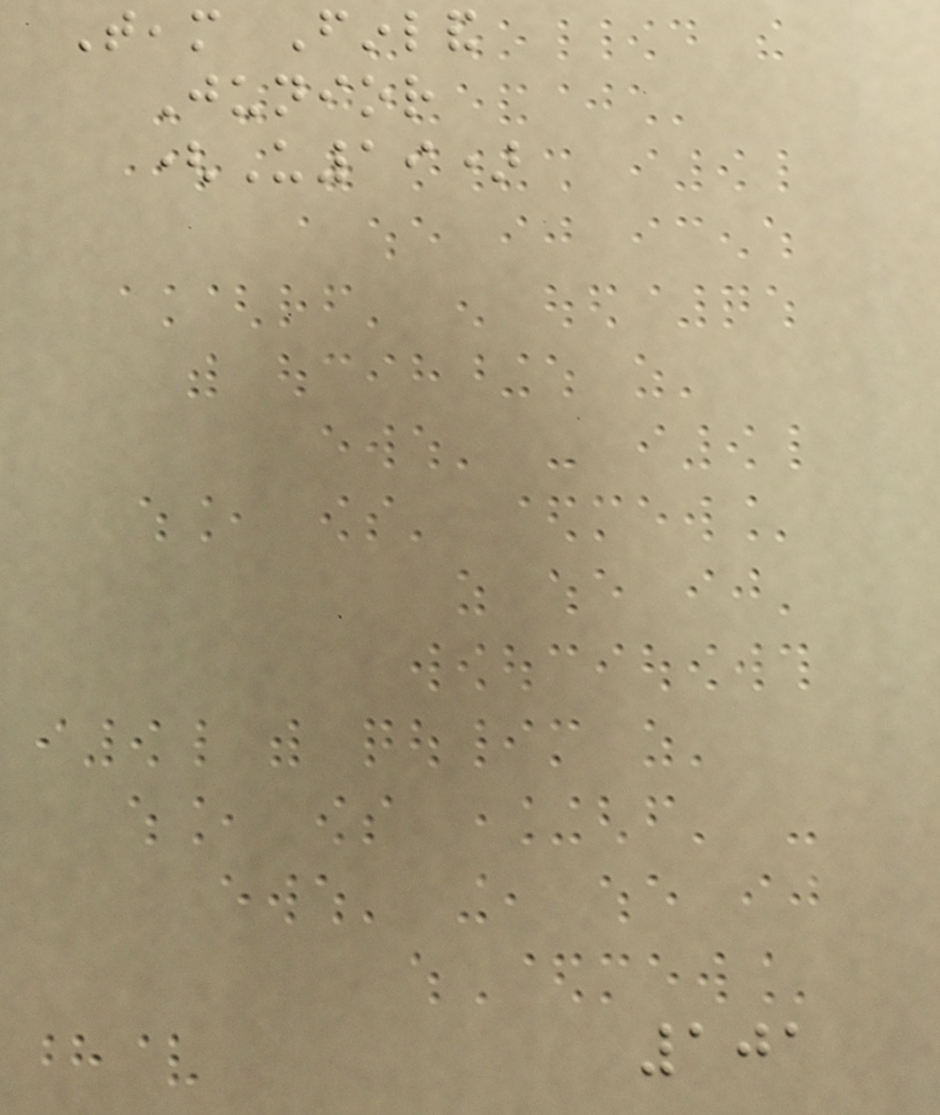Team Finland
Junior
(U19)
101
